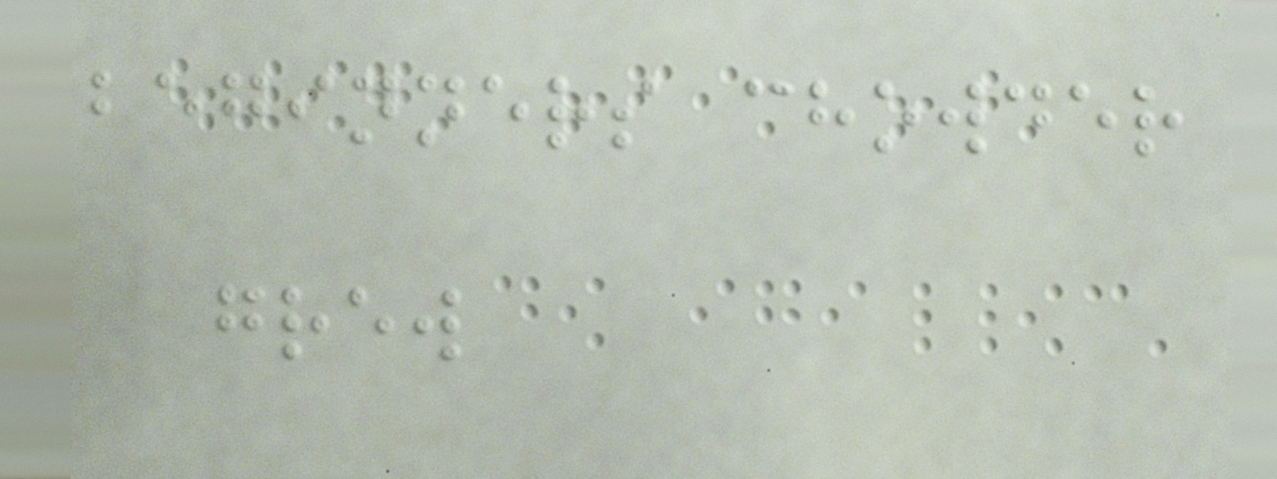beginners chowder
grew
